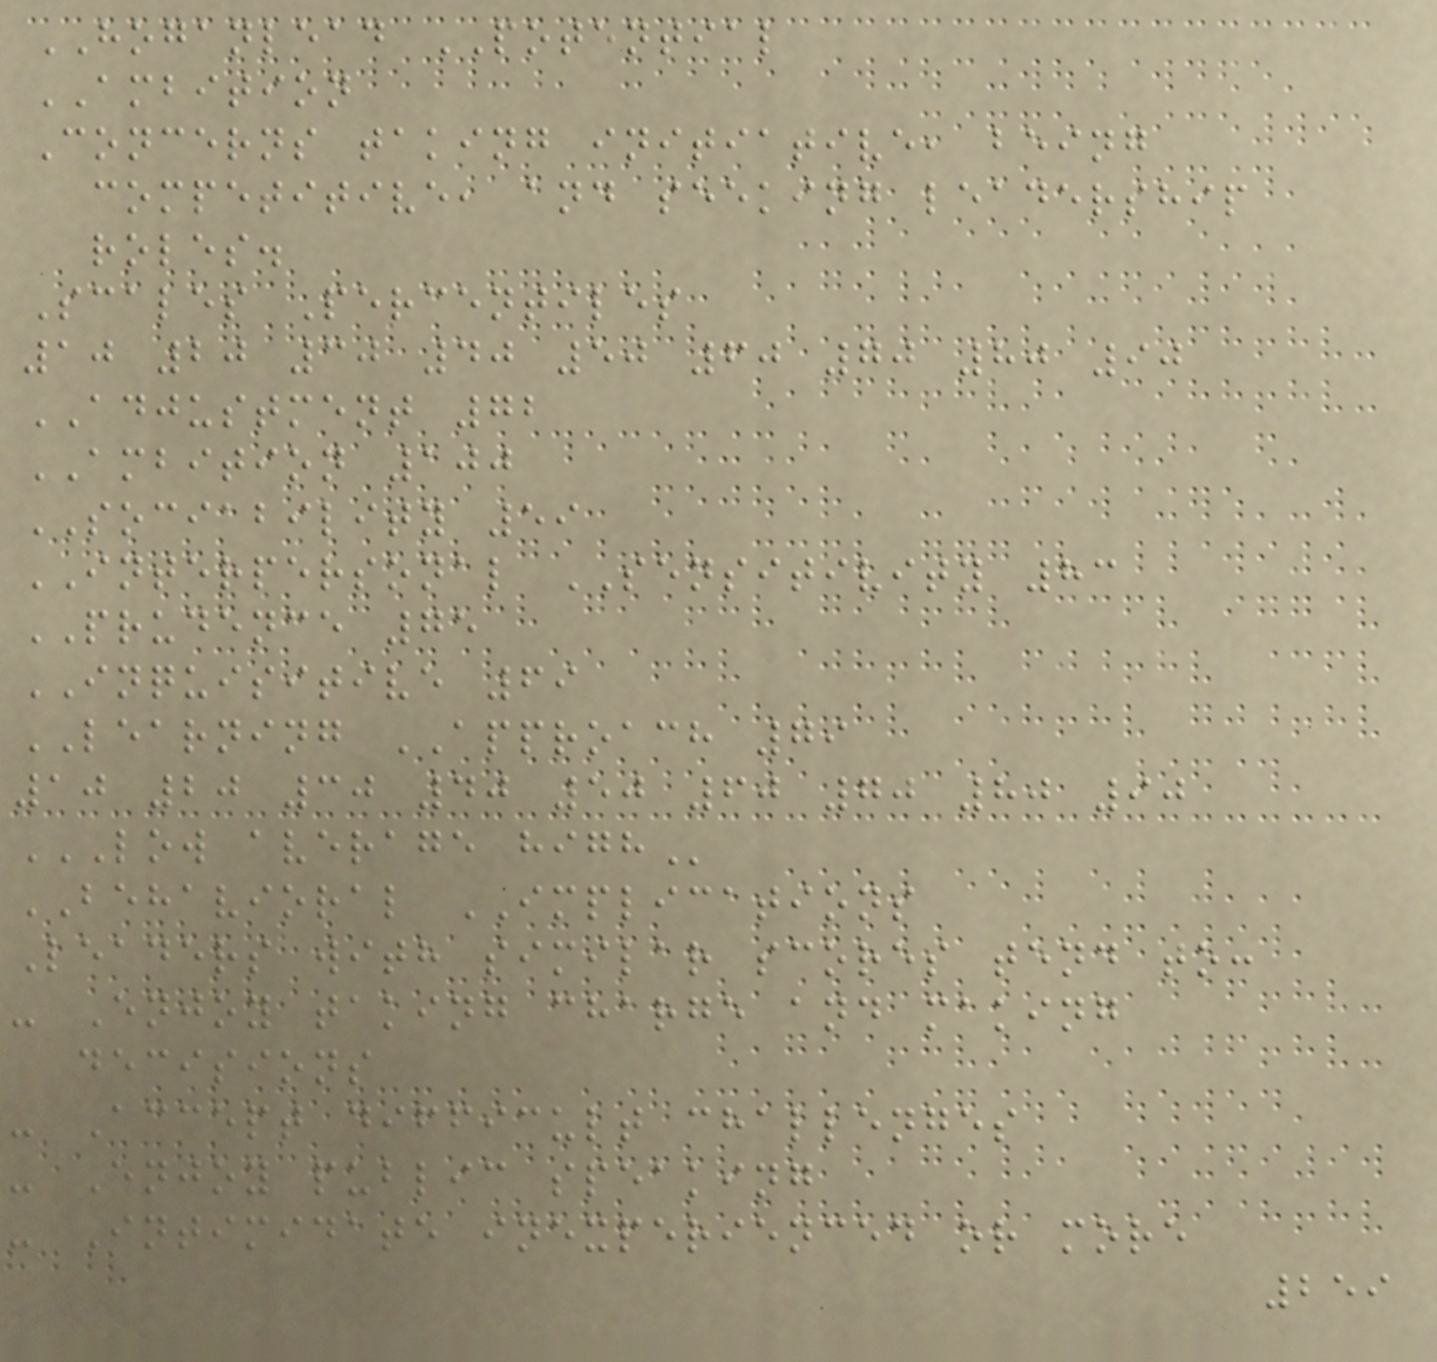HOGANLEAD POTENTIAL
AMBITION
Concerns taking initiative, being
competitive, and seeking leadership
roles.
Scales Percentiles
10 20 30 40 50 60 70 80 90
ADJUSTMENT 72
AMBITION 100
SOCIABILITY 59
INTERPERSONAL SENSITIVITY 83
PRUDENCE 75
INQUISITIVE 69
LEARNING APPROACH 79
10 20 30 40 50 60 70 80 90
LOW AVERAGE HIGH
BEHAVIORAL IMPLICATIONS
Leaders with similar scores tend to:
- Enjoy taking charge and making
decisions
- Accept difficult challenges
- Enjoy public speaking
- Intimidate inexperienced or more
259
